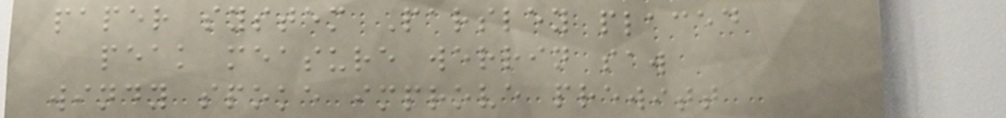paper system Parsley placed
peak measure werrin saw
windy spoke improve prewitt
